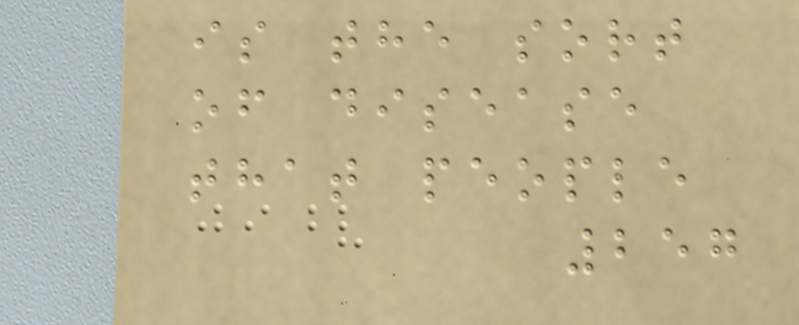is the sort
of disease
that people
257
